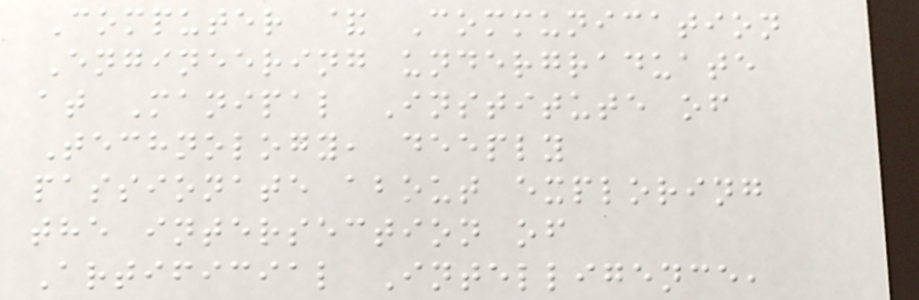Computer & Communication
Engineering undergraduate
at Manipal Institute of
Technology, deeply
passionate about exploring
the intersection of
Artificial Intelligence,
